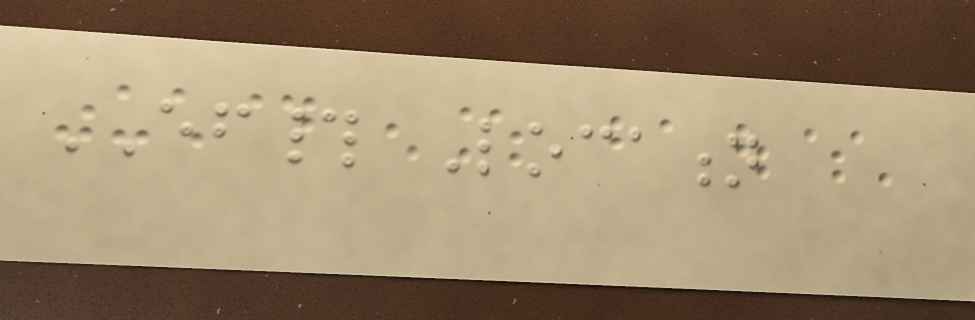EF# Location
